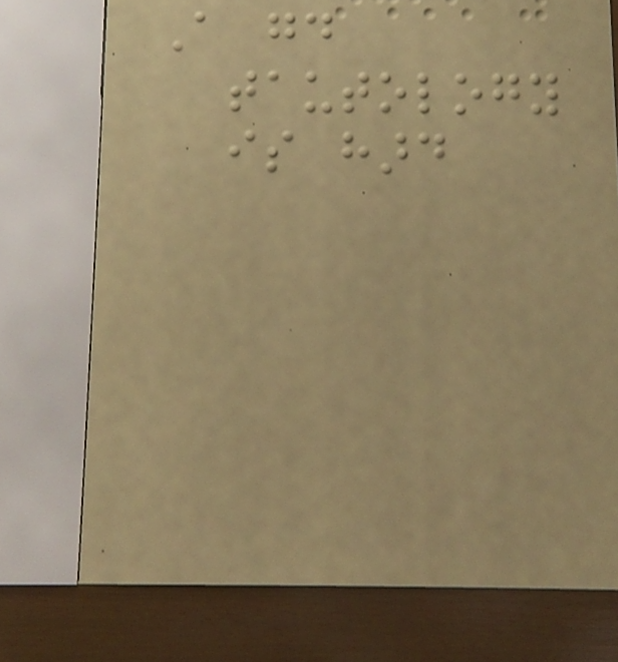A good
tautology
is hard
